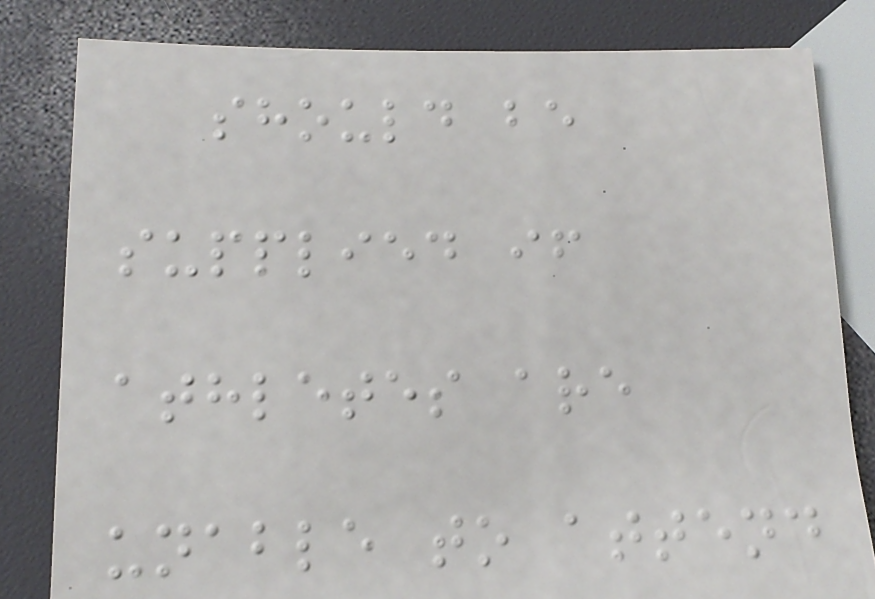should be
supplied if
athletes are
unable to attend
